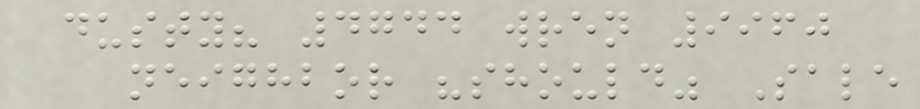dusty? 4744 wren 9960
neighbor "should" Sale
